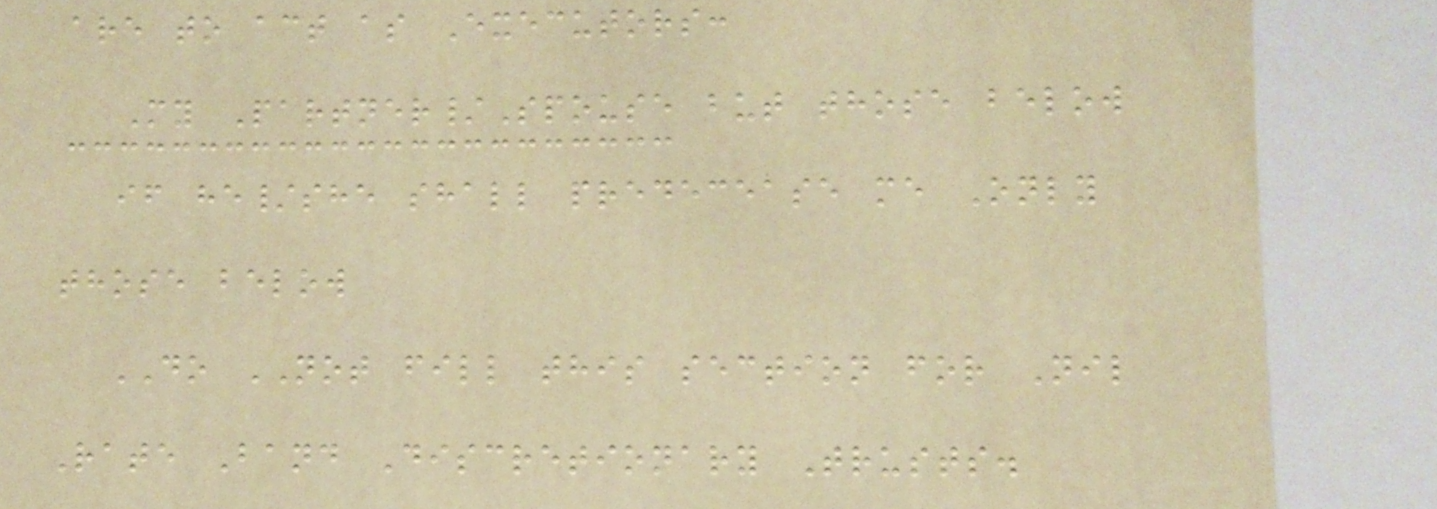are to act as Executors:
My Partner/Spouse but those below
if he/she shall predecease me Only
those below
DO NOT fill this section for Nil
Rate Band Discretionary Trusts.
